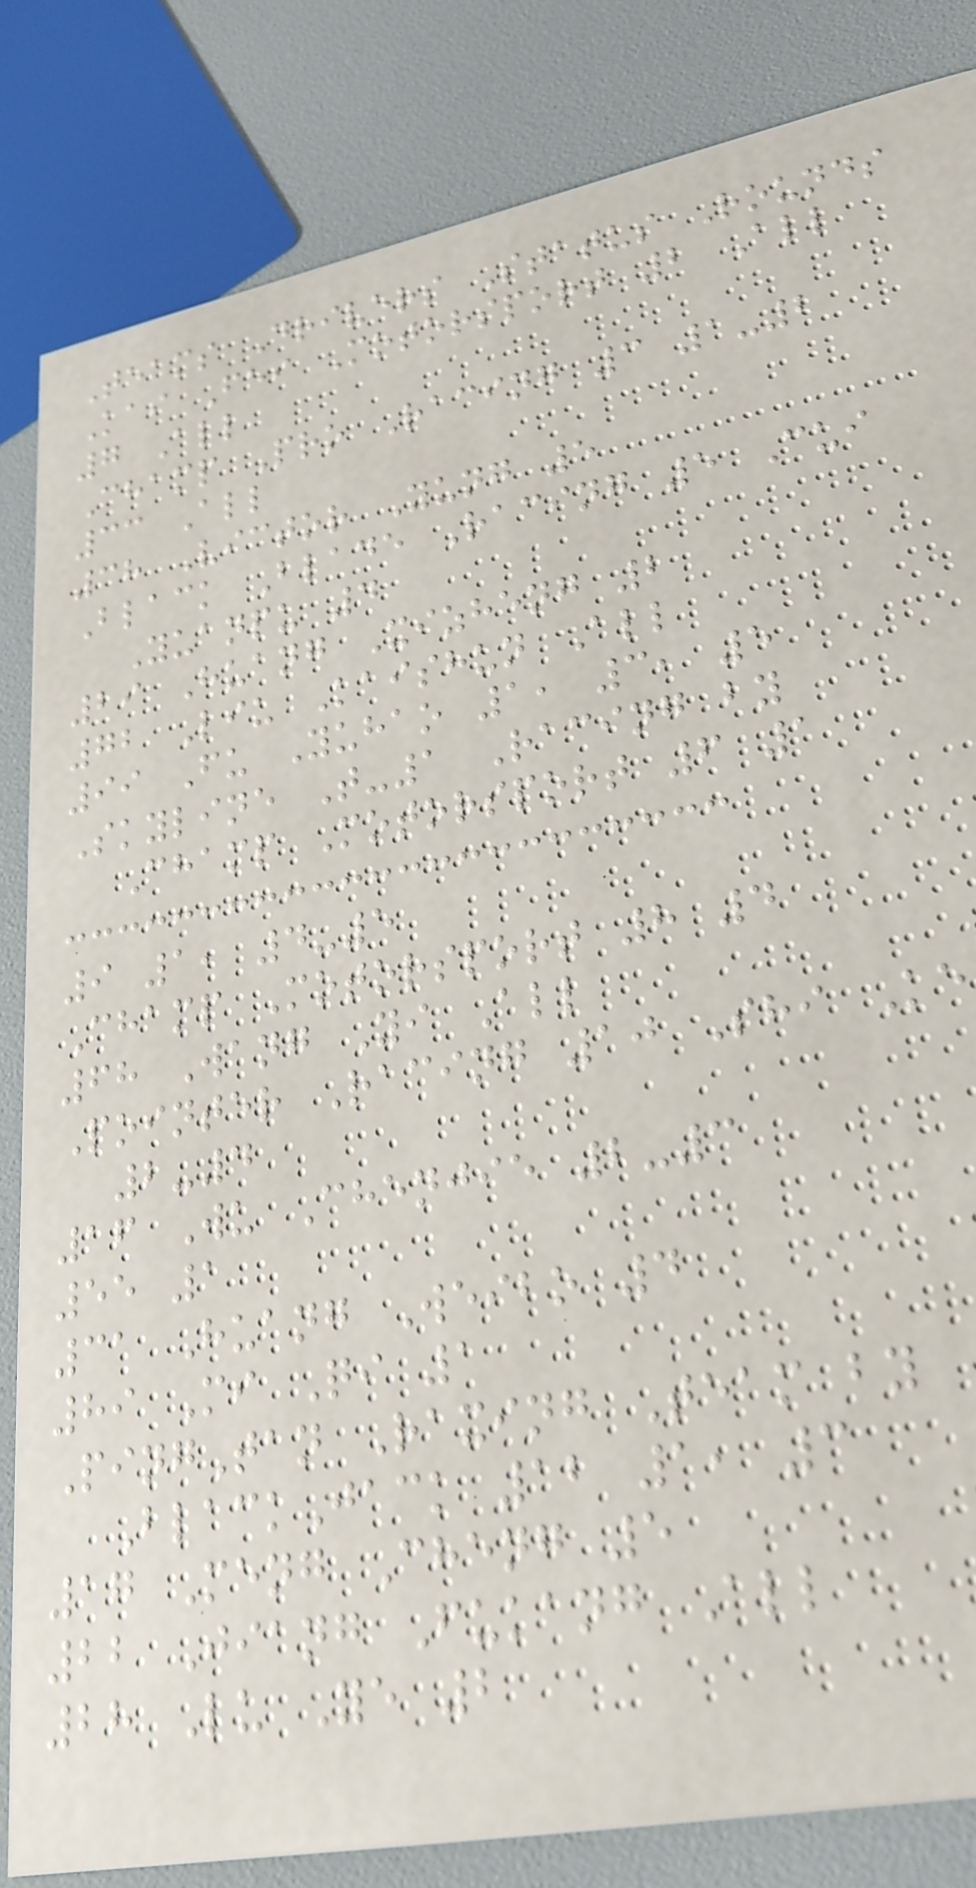Teams Drivers Status Rounds
Kai Fei Motorsport 2 All
7 All
Champ Pro Racing 3 1-2
33 All
38 Victor Yung 5
Black Blade Racing 5 Cui
Yuanpu 4
29 Huang Xizheng 2
72 Liu Kaishun All
99 Fu Yuhao 1, 3, 5
Skyline T-1 Racing by
Champ Motorsport 6 1
9 1, 4-5
Champ Motorsport 8 4
68 Wang Yi All
Pointer Racing 10 Shi Ke
2-4
16 Wu Chenjie 2-3
55 1
31 Huang Weibo 4
89 Mi Qi 1
PingTan Raxing Team by
BlackJack 12 1, 3
17 Meng Cheng 5
22 Jiang Fukang All
28 Lu Ye 2
